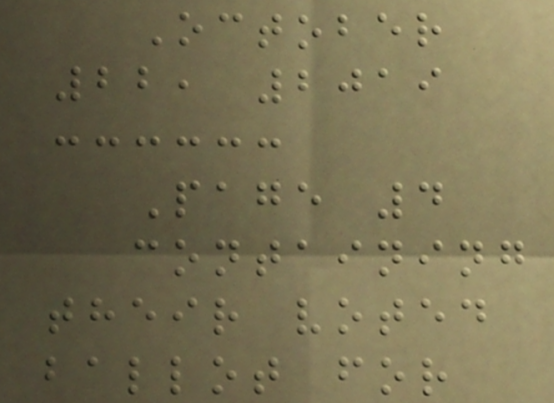October
22, 2019
Page 4
containing
their voted
ballot for
